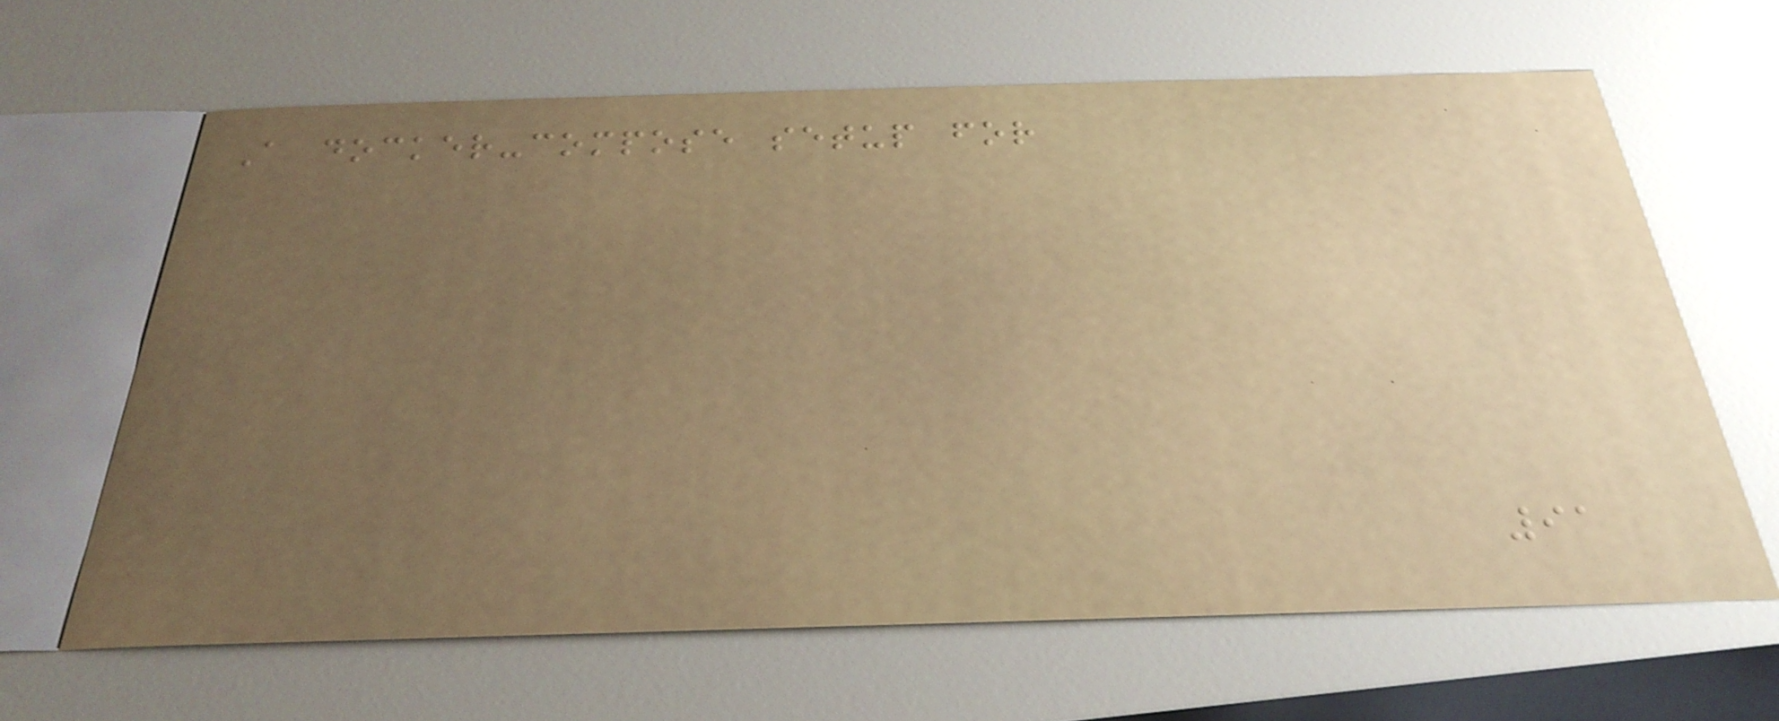A docker-compose setup for
91
